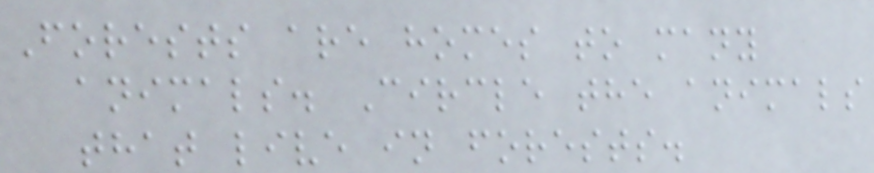Forests are homes to many
animals. Circle the animals
that live in forests.
